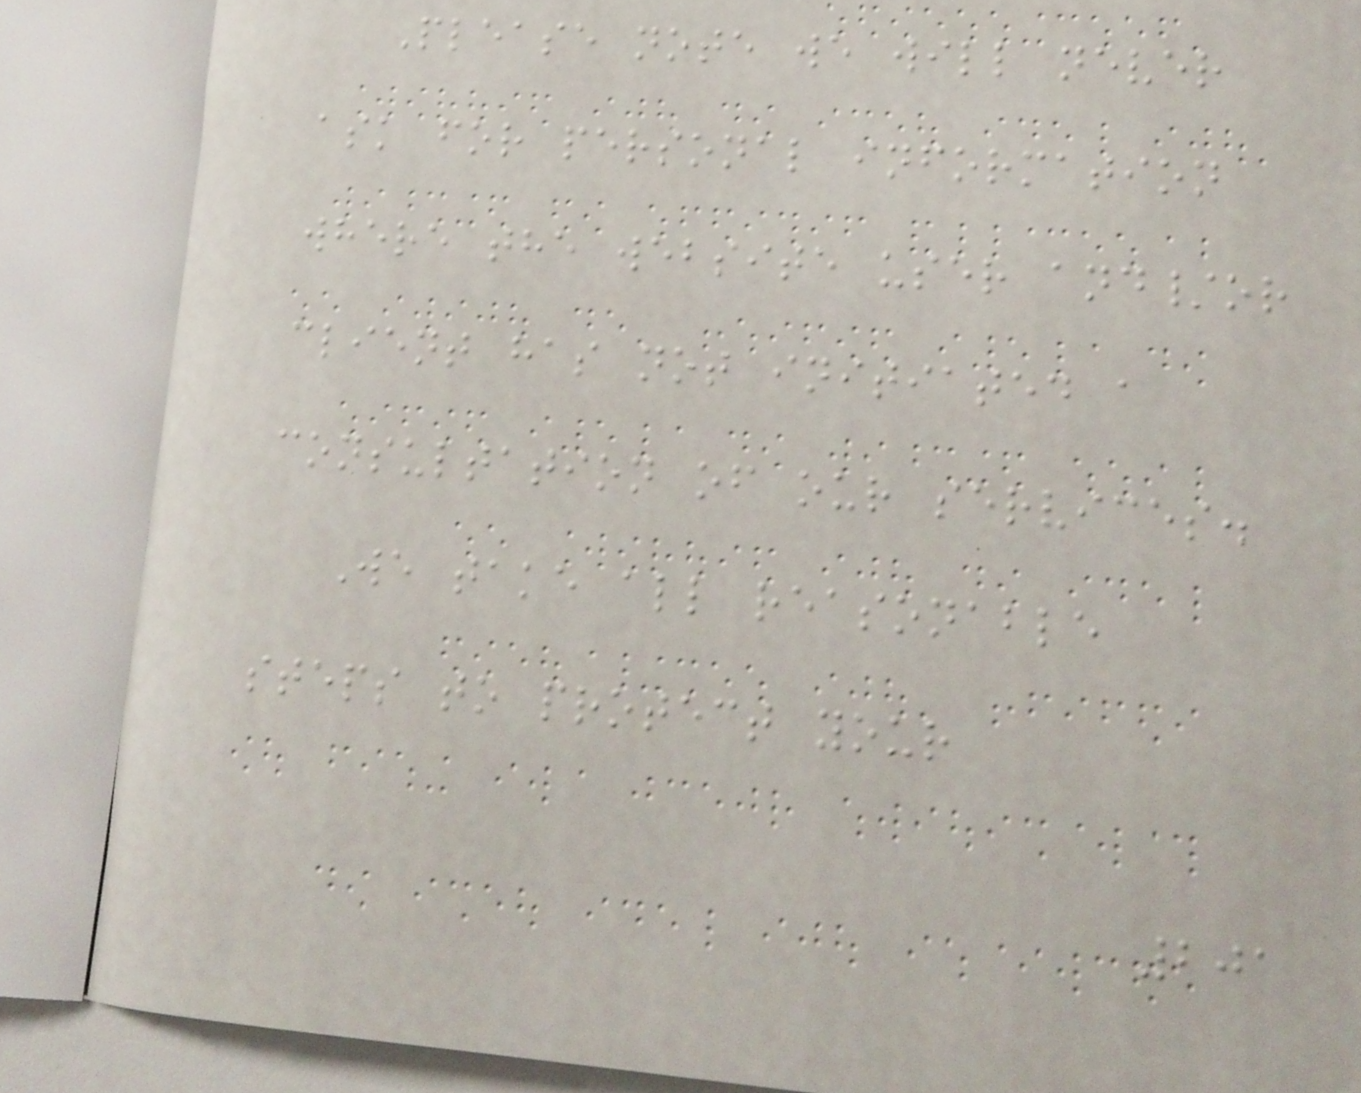Please note we will never
ask for personal information
where the website user and/or
client has not initiated a
consultation of our services.
We take all reasonable
steps to protect your
201
